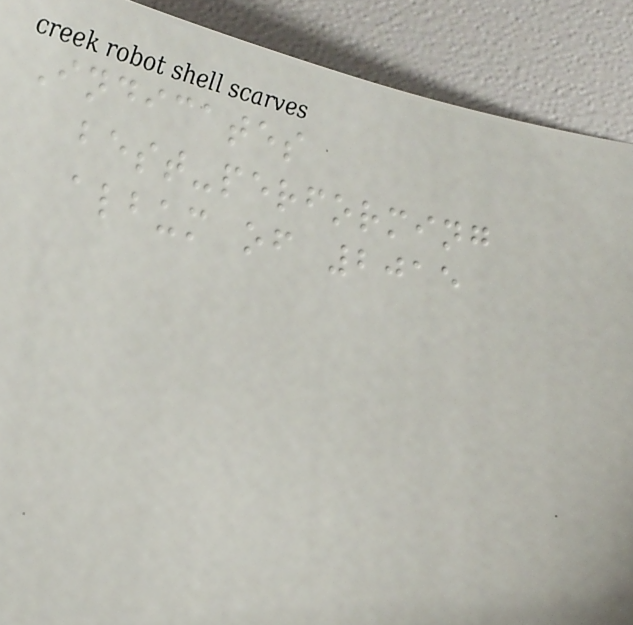Indicates
best-performing
album of 2015
